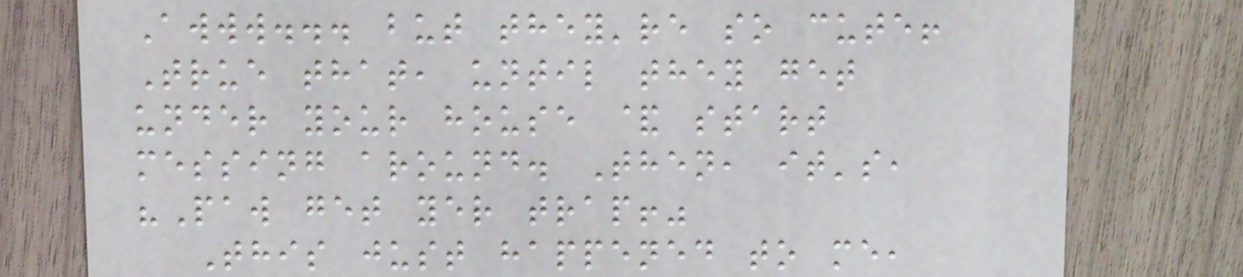Awww... but they're so cute!
True that, until they get
under your house & start
messing around. Then, it's,
"Paw get yer trap!"
This just happened to me,
